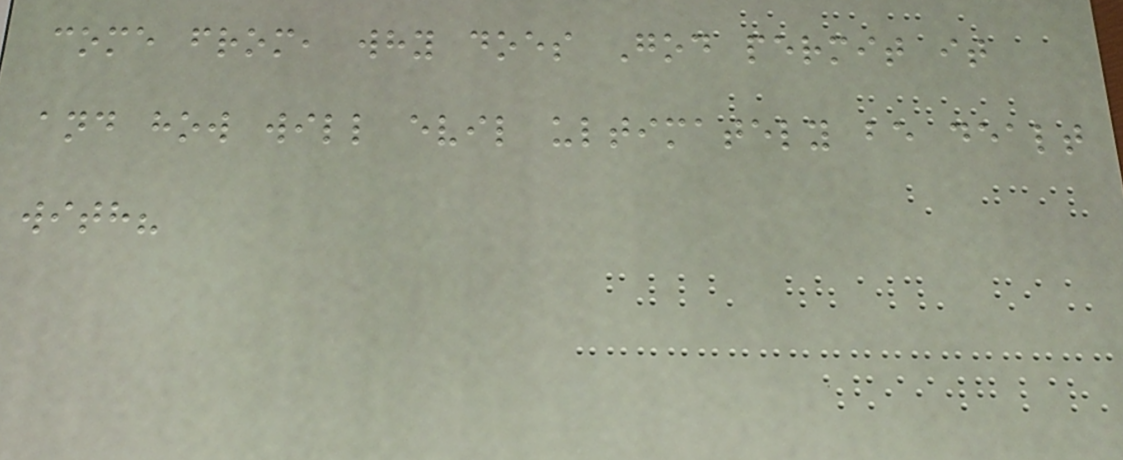come from, why does God permit it
and how will evil ultimately be dealt
with?
